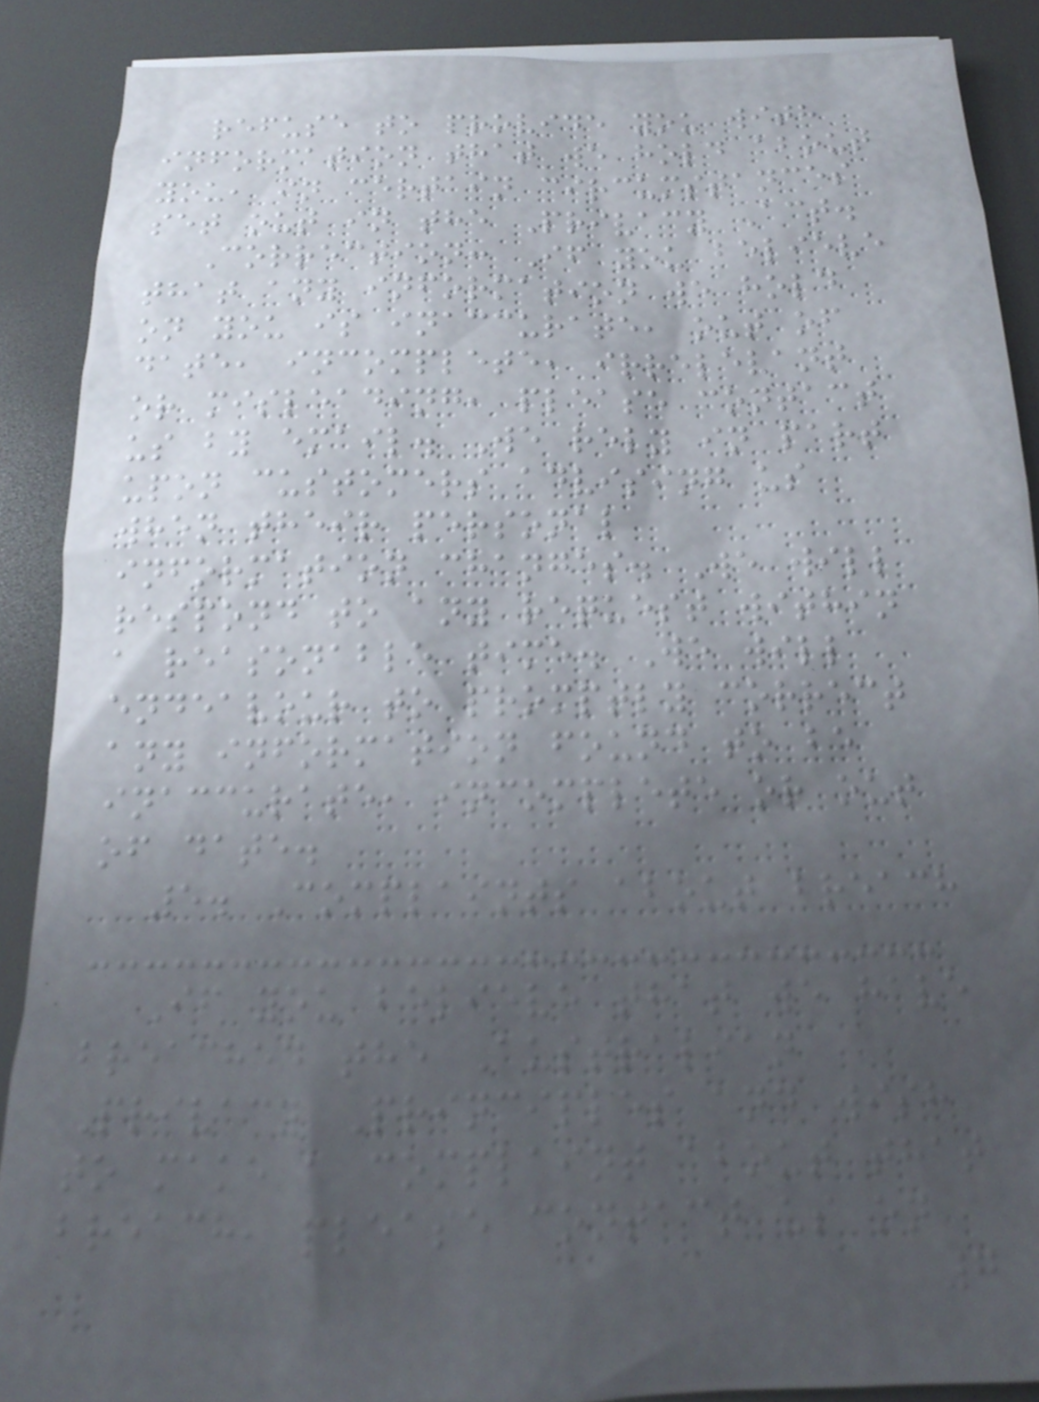refuse to provide you with
information that we hold about
you, in certain circumstances
set out in the Privacy Act.
Correction: If you believe
that any information we hold
on you is inaccurate, out of
date, incomplete, irrelevant
or misleading, please contact
us by email. We rely in part
upon customers advising us
when their personal
information changes. We will
respond to any request within
a reasonable time. We will
endeavour to promptly correct
any information found to be
inaccurate, incomplete or out
of date.
5. Complaints about breach
If you believe that we have
breached the Australian
Privacy Principles and wish
to make a complaint about that
breach, please contact us on
7
